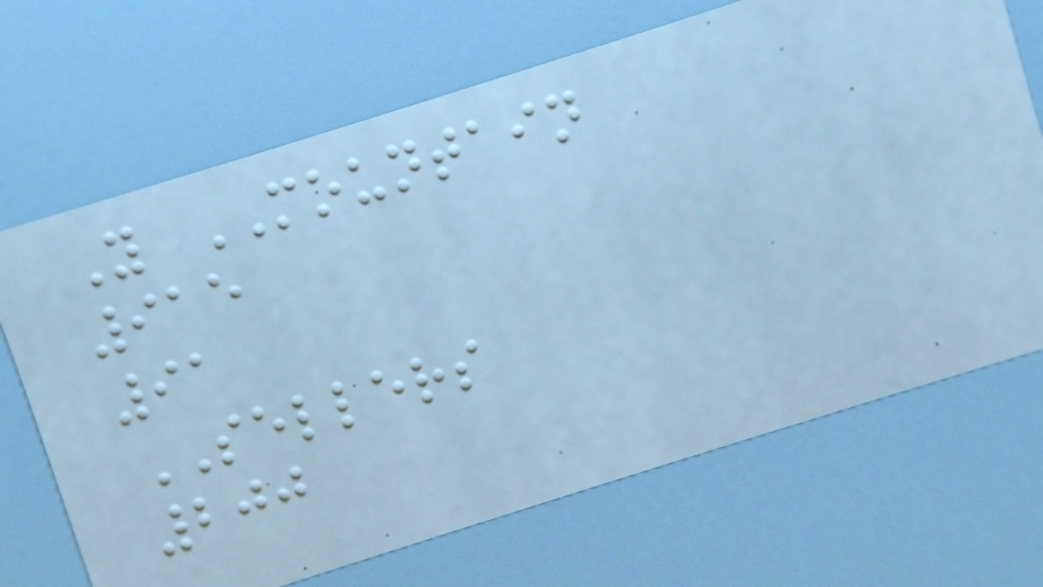Y MOUNTAIN
915
91
SELLERS
200
